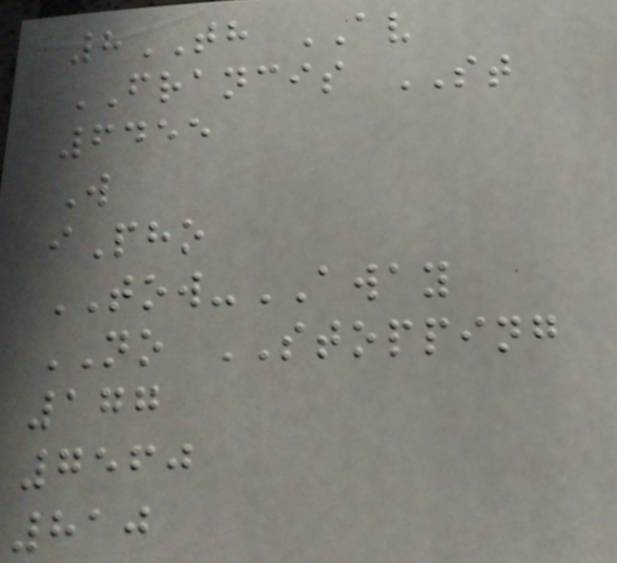8TH AV
FRANCIS ST
6455
W
iPho
TOW-AWAY
NO STOPPING
177
7560
810
